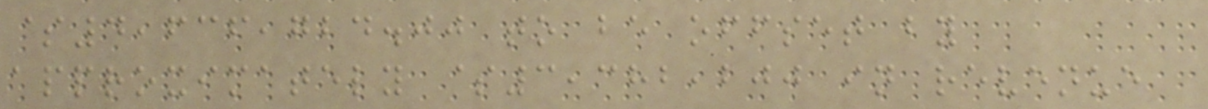$4,636,724.00 to be offset by
approximately $3,382,200 in revenue
